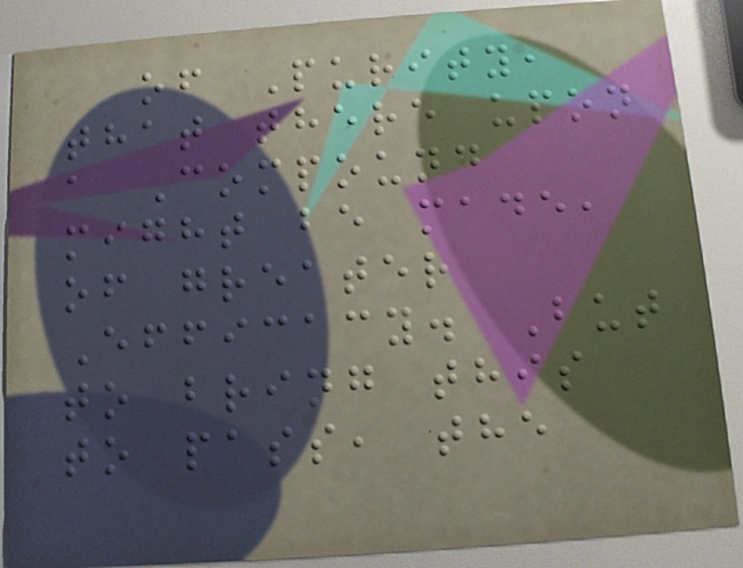of Purity,
that there upon
a Compound
might be made,
of greater
Efficacy. But
to bring this
to pass, the
